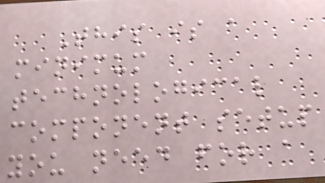This is a
minimum
technological
component setup
you need for a
